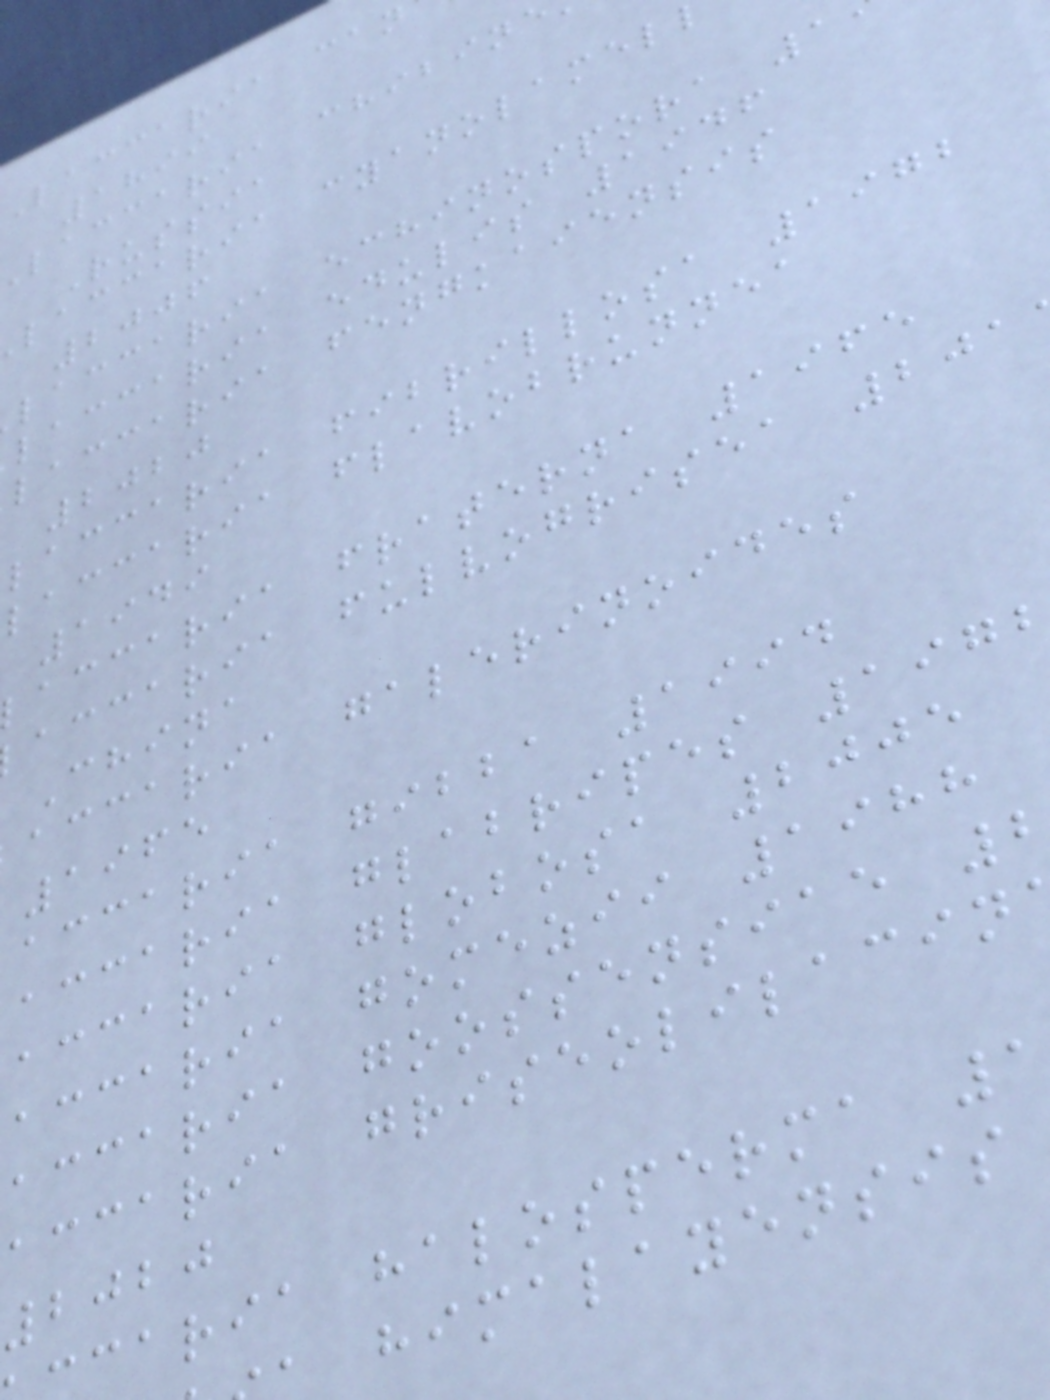Laccaria can
1899
laccaria chibine
Russia
laccaria cyanolamel
2006
laccaria echinospora 1
laccaria edulis 1946
laccaria fengkaiensis
2020
laccaria fibrillosa 1972
laccaria flavobrunnea
1949
accaria fraterna 1965
accaria fulvogrisea 201
China
accaria galerinoides
1965
accaria gibba 1994
accaria glabripes 197
accaria globosa 2005
accaria gomezii 1988
accaria goossensiae
accaria griseolilacin
2020
caria halosperma
himalayensis
